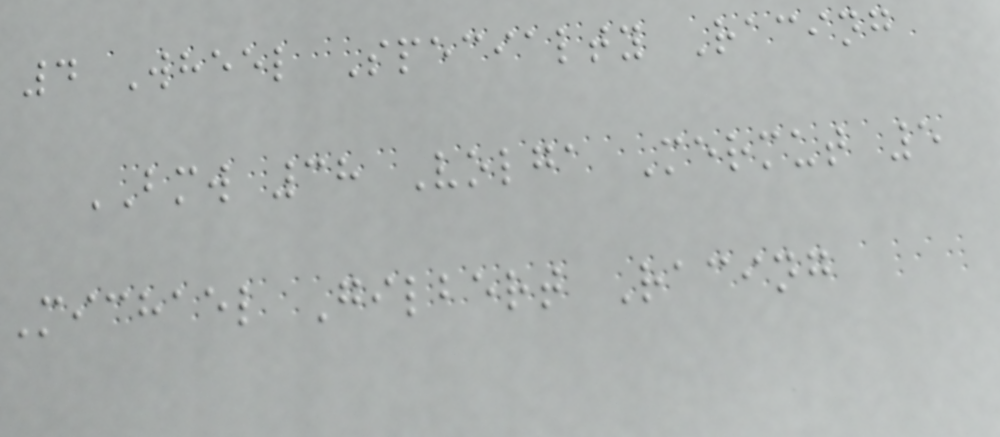4 Wheel Specialty Racing
BMW 38 Volga Mermut 5
Michael Gilbert Racing
